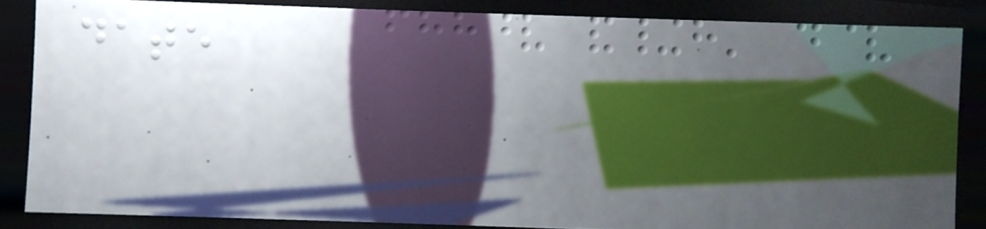date
